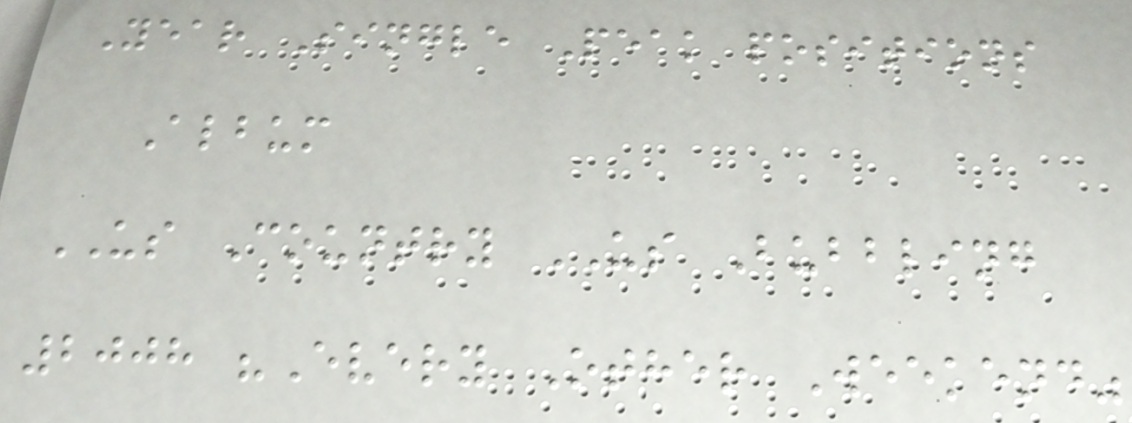Year Single Peak positions
Album
US Country US Bubbling
2008 "Every Other Weekend"
